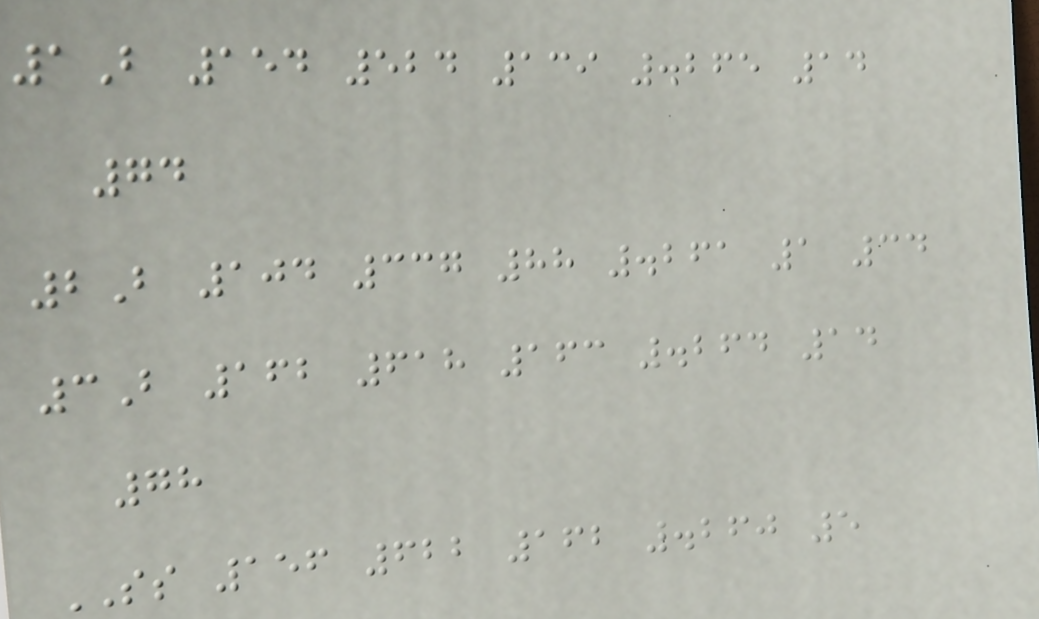1B 154 524 139 .265 14
74
2B 104 337 88 .261 1 34
3B 162 618 163 .264 14
78
SS 156 622 162 .260 5
